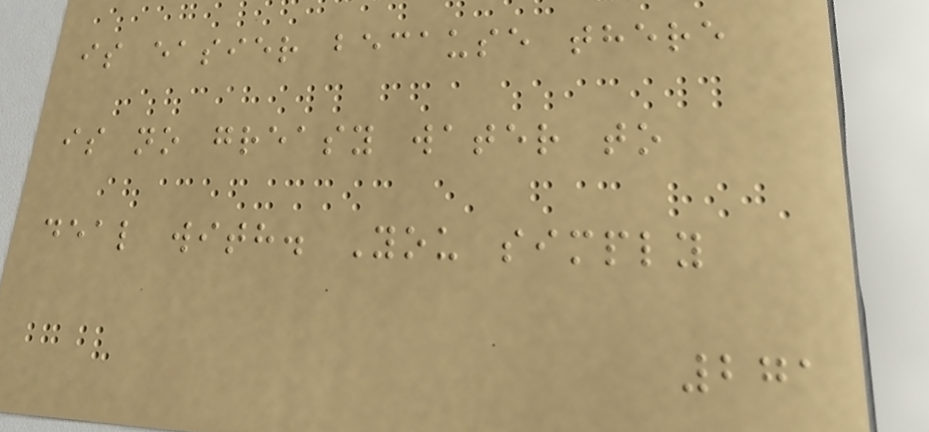is easier because there
is no greasy water to
deal with. You simply
271
